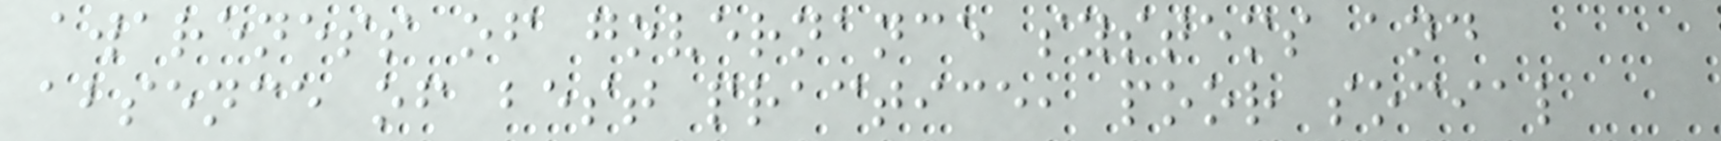awareness of governance systems and
absence of best practice, poor social
